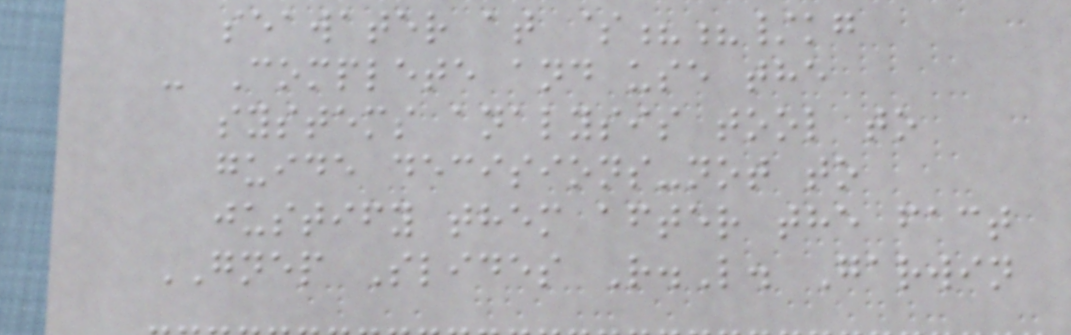seawater at $??/kg
- Complete and use the
systems analysis tool to
guide decisions-not to
justify them after the fact
GNEP Slides R.L. Garwin
